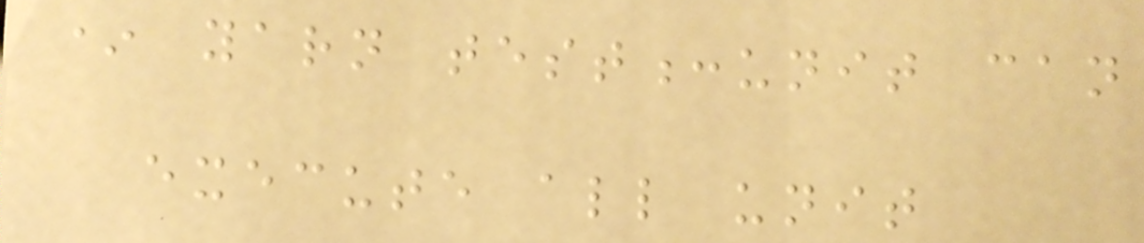* yarn test:unit can
execute all unit
